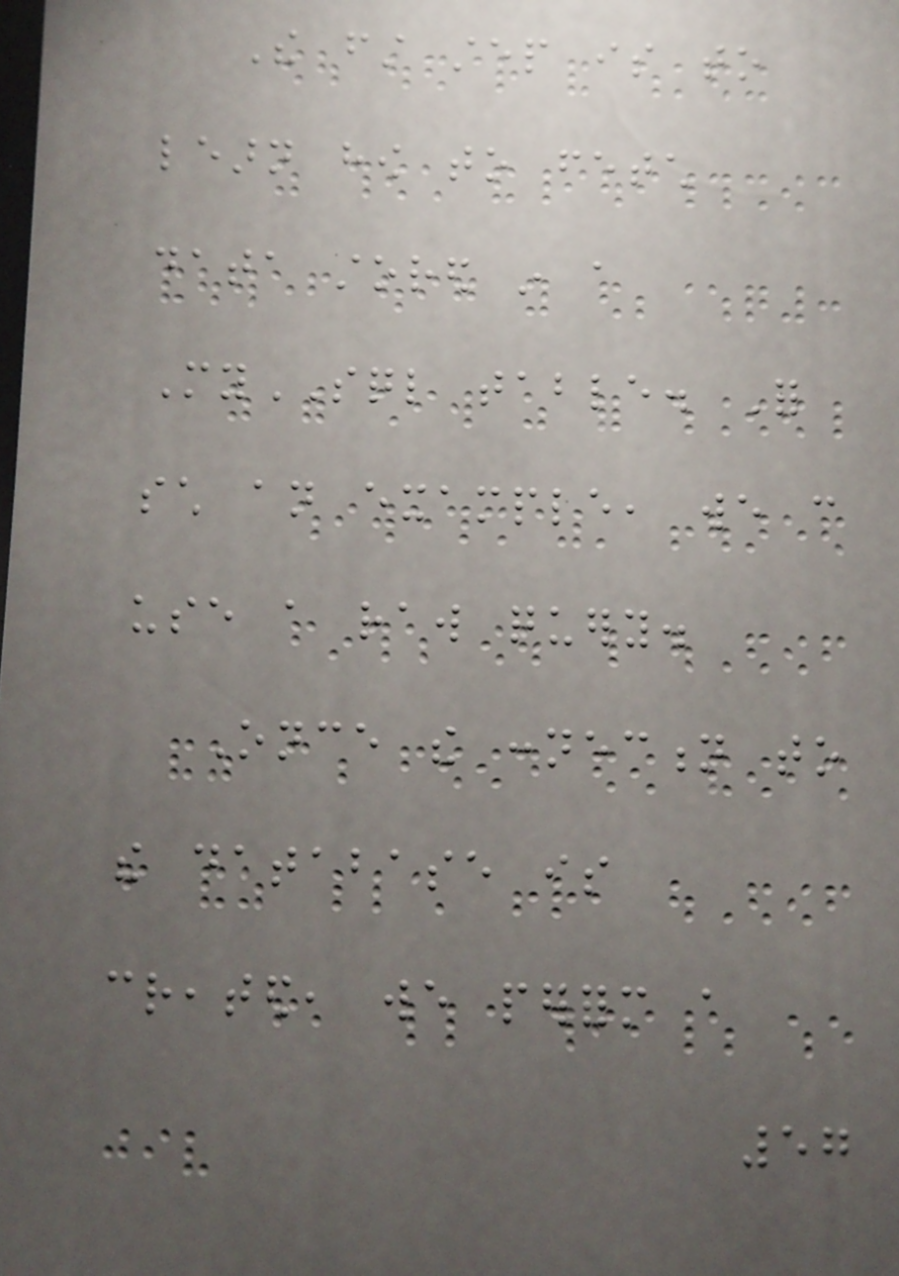The first step is to
learn how to fetch
data stored in a
MySQL table. For
such an example, we can
use a raw query.
Once the connection to
the database is
created, we perform a
57
